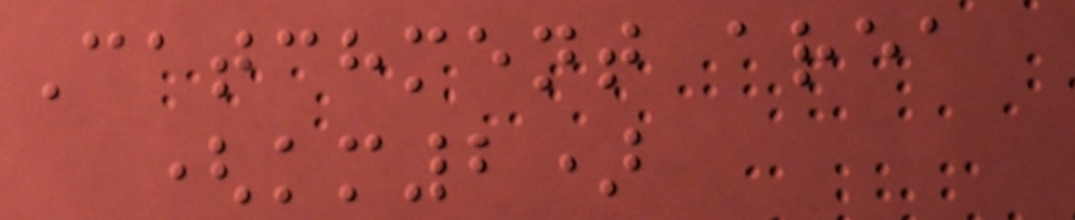Catchment area
(km2)
